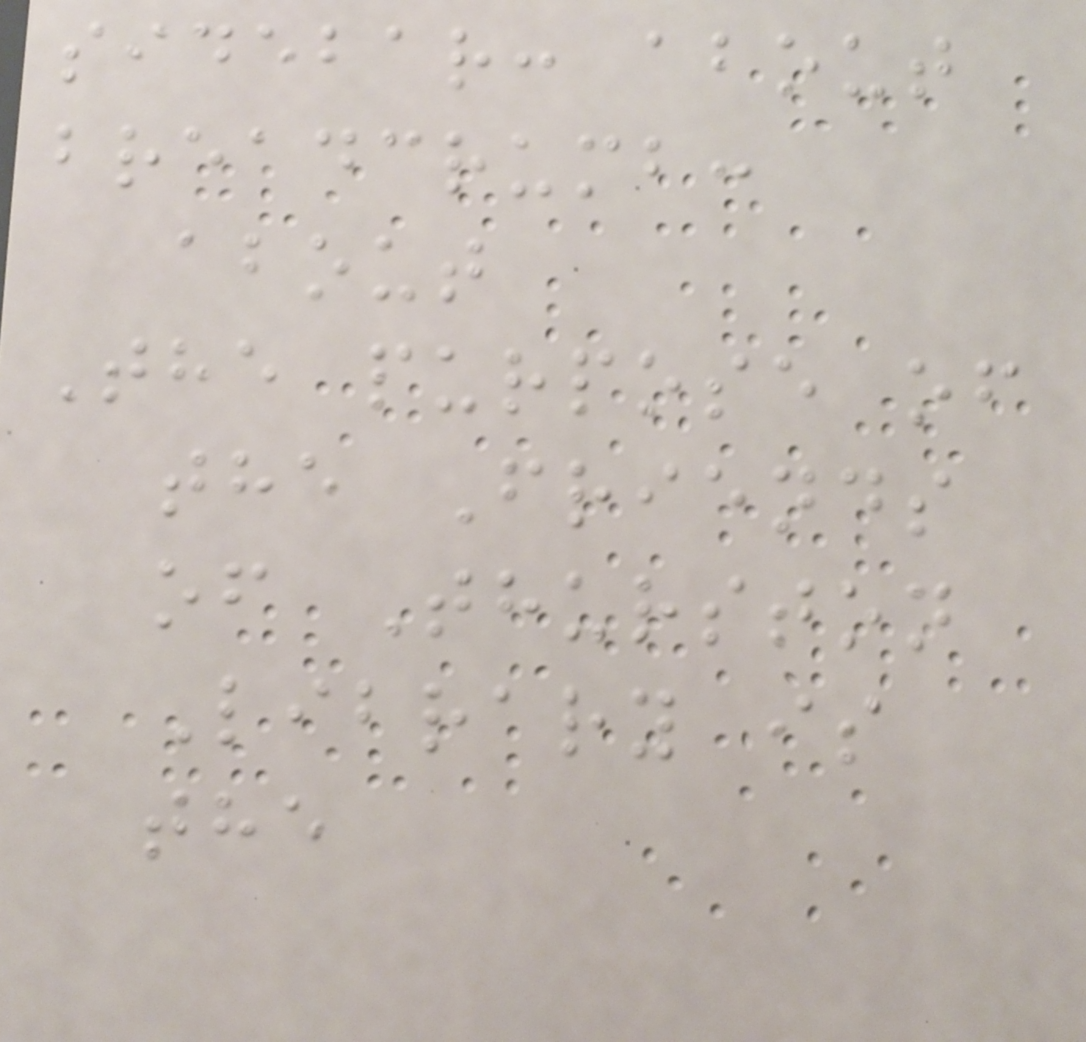sidebar: about
breadcrumb:
about
The purpose of
the Friends
of Thurston
Library is
the
